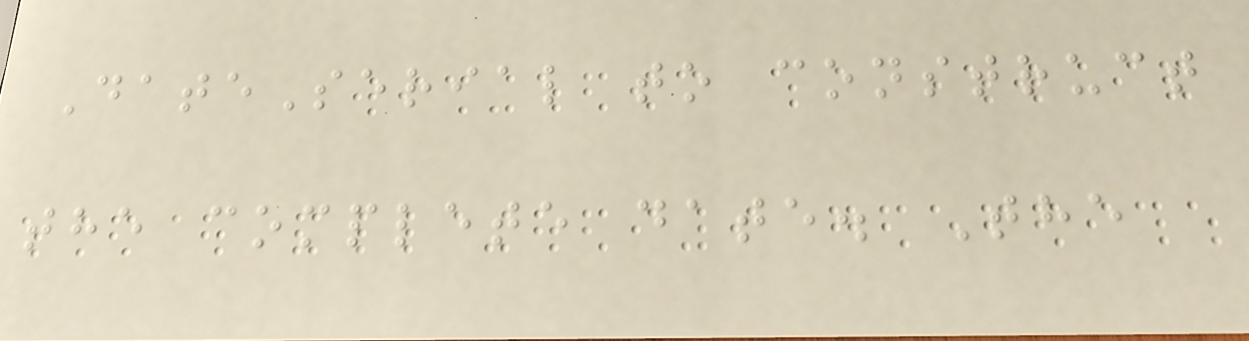DateSerial to construct
the complete date. The
